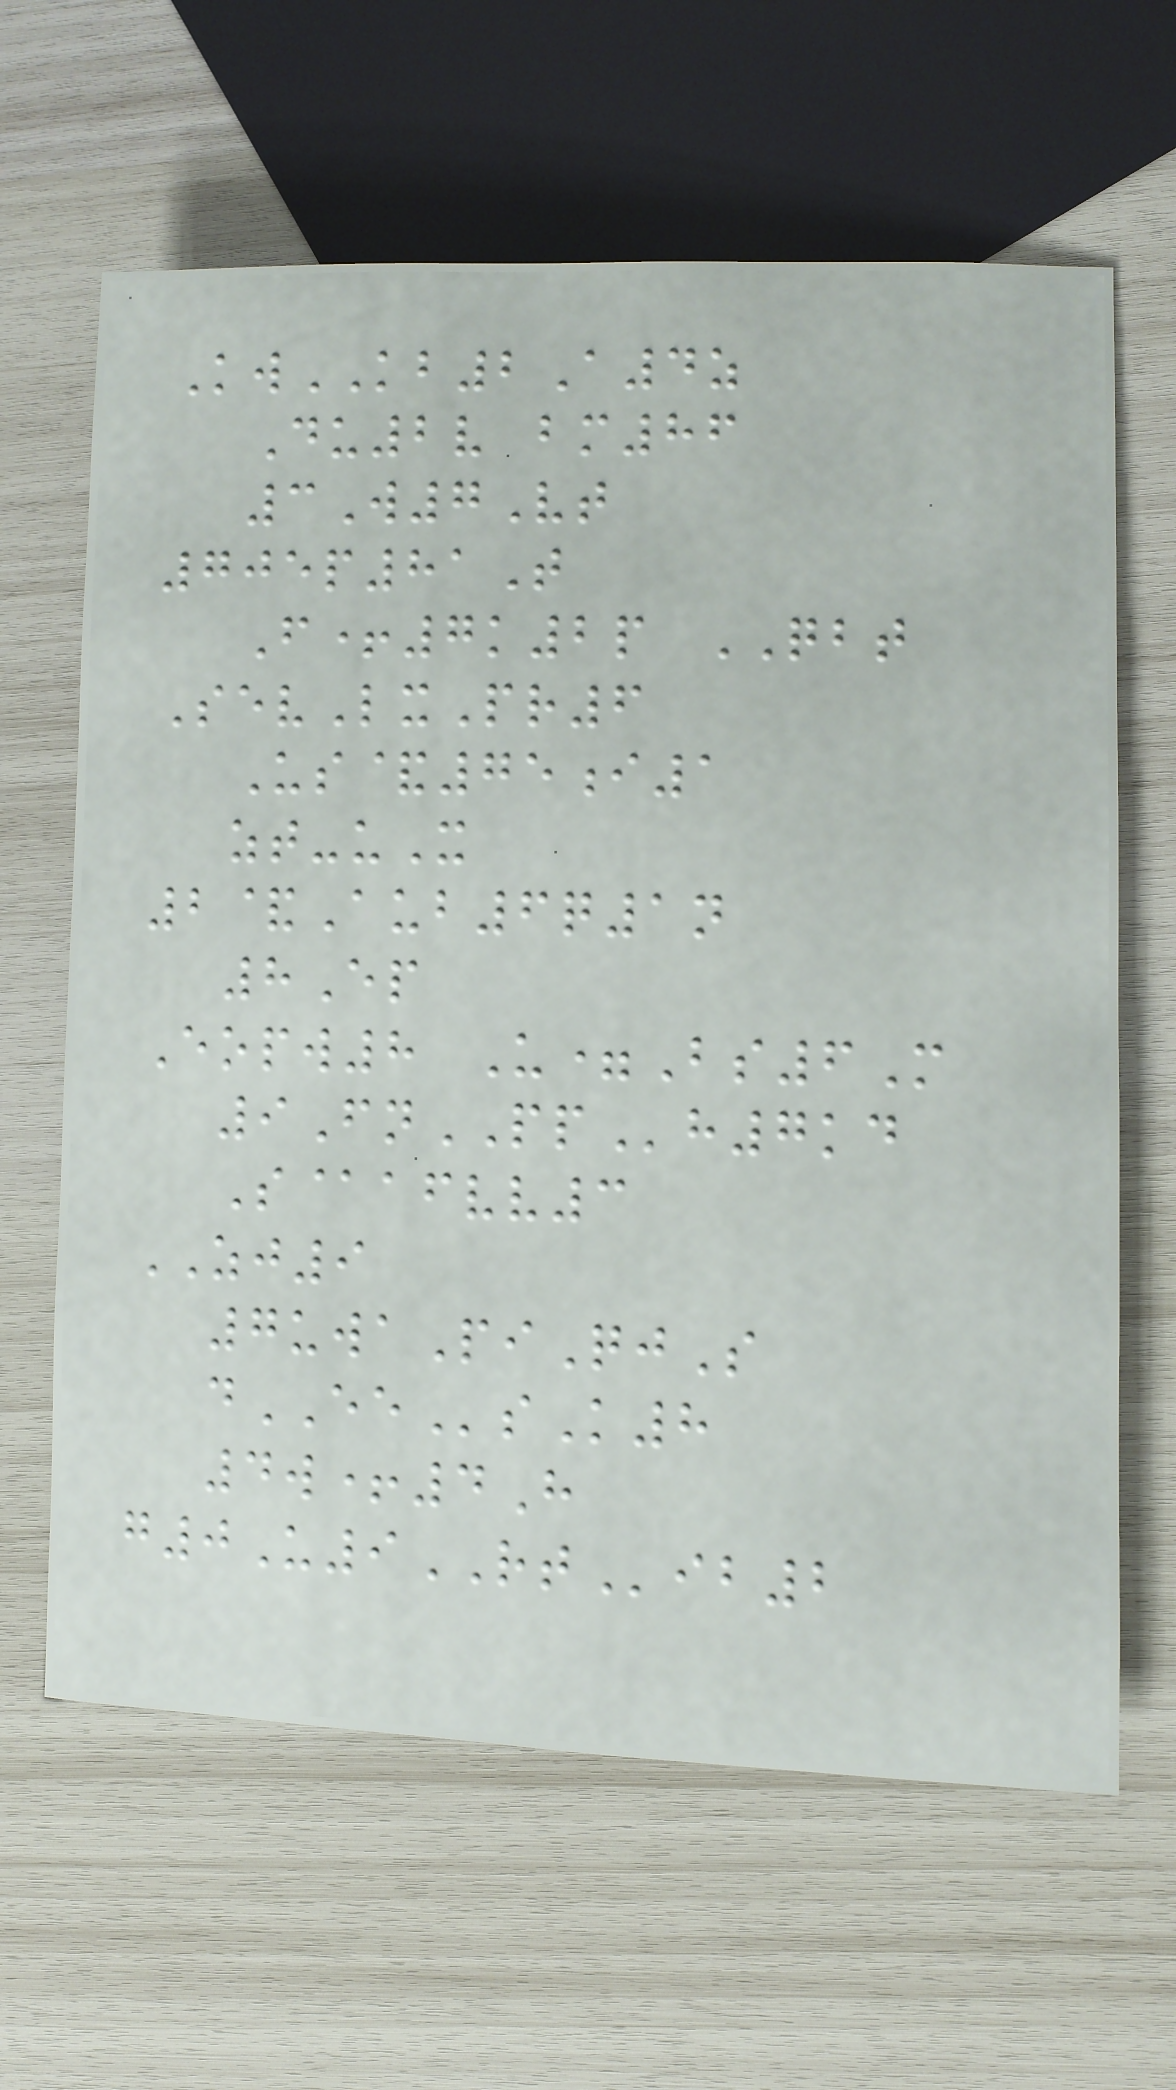KwKB2A4z
Du2v bm86
3W7Vt
705p81T
F+7k2p QBT
SevLxPr6
Us&75i1
zt-uX
2&Aub6q1n
8Ep
Eopw8 U=Bs6M
9FnPPh7kd
S@afvv3
ZJ9
7uwaPiQjS
dEEsK8
4w+4H
g0U9RTib2
